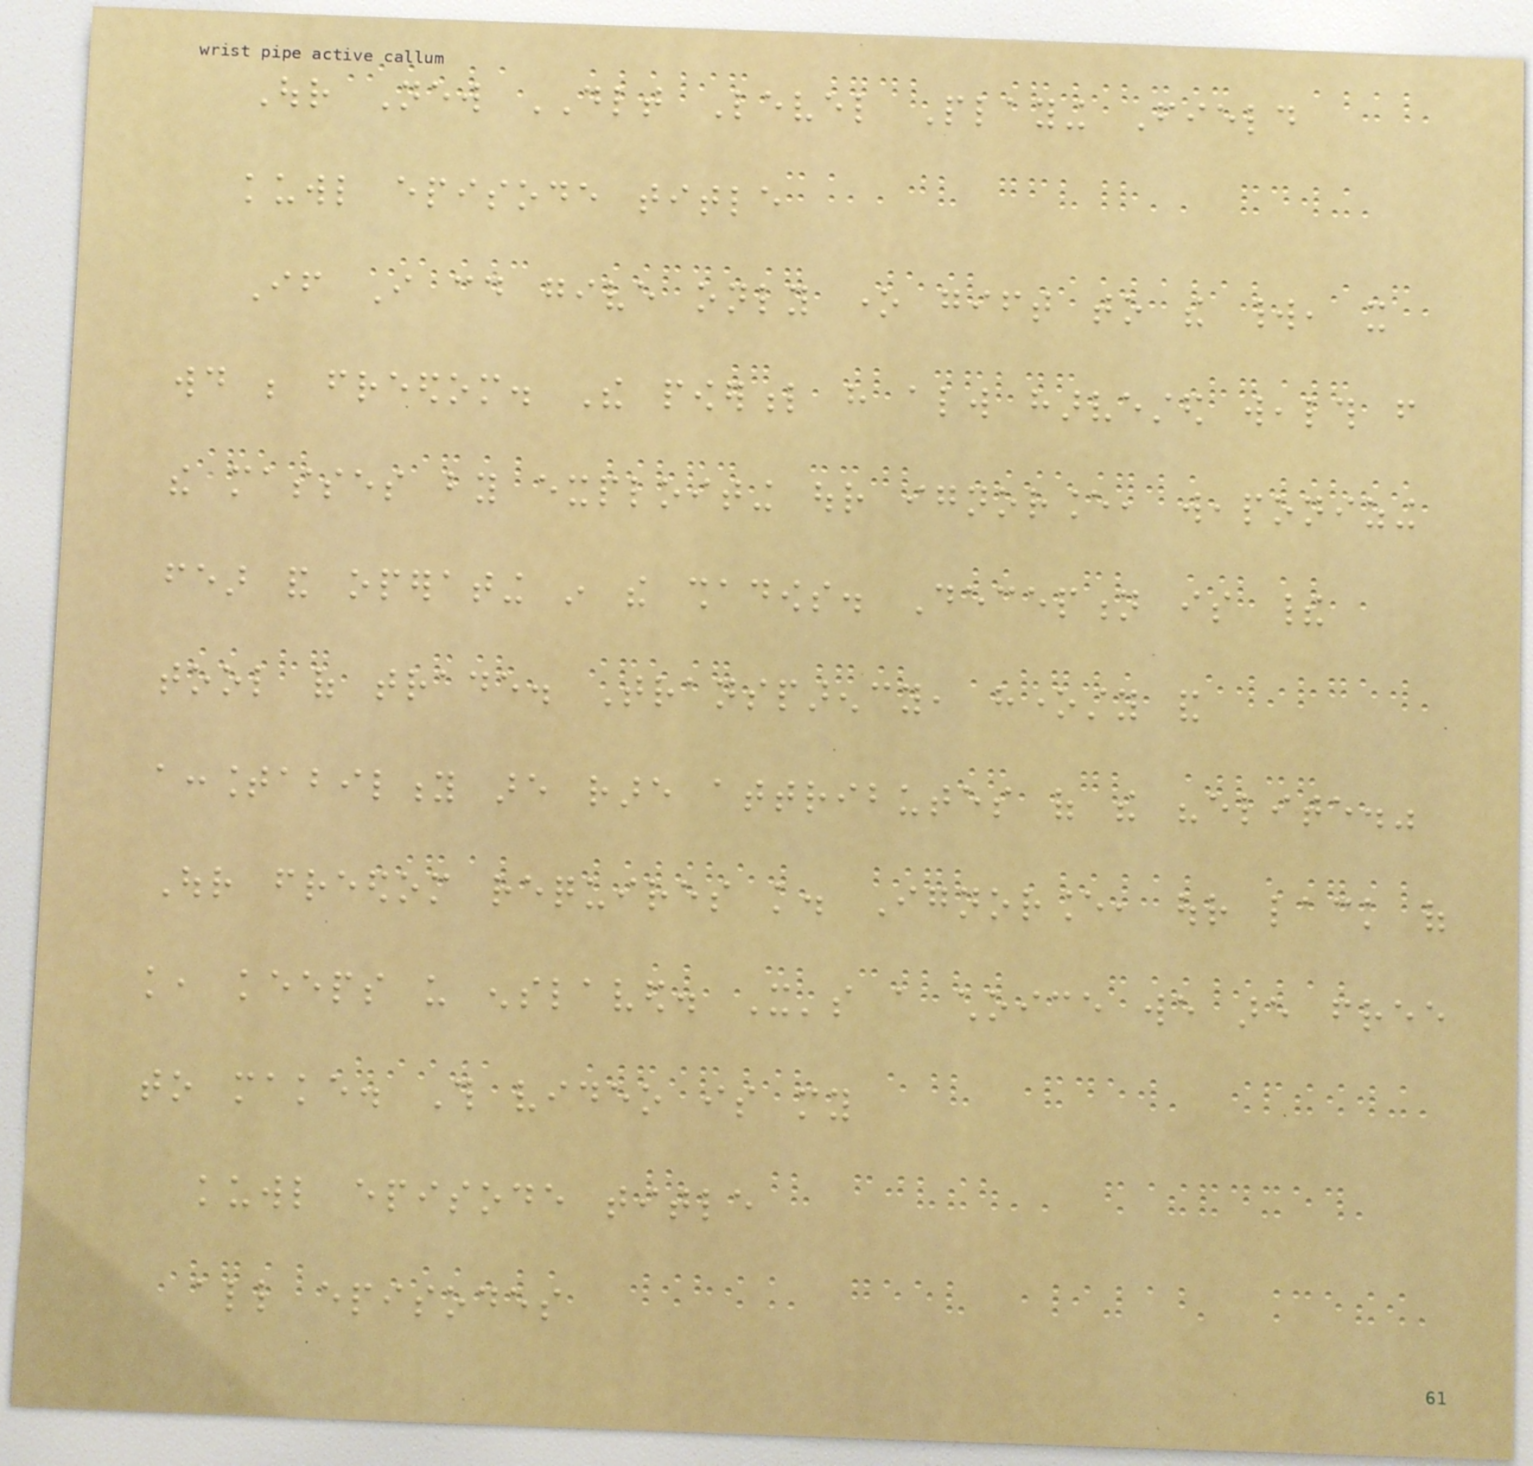Our New DLT Level Playing Field
kuwl episode title
If I could give only one gift to the world, it
would be freedom. The powerful have always harvested wealth from
the masses by exploiting our ignorance, weaponizing
fear and operating in the shadows. Deception is their
tool of trade. Transparency, honesty and
accountability are rare attributes of the "elite."
Our freedom requires knowledge. Ignorance, our lack of
knowledge, keeps us enslaved. It's a choice we are free
to make. This video is my
kuwl episode title
all episodes
